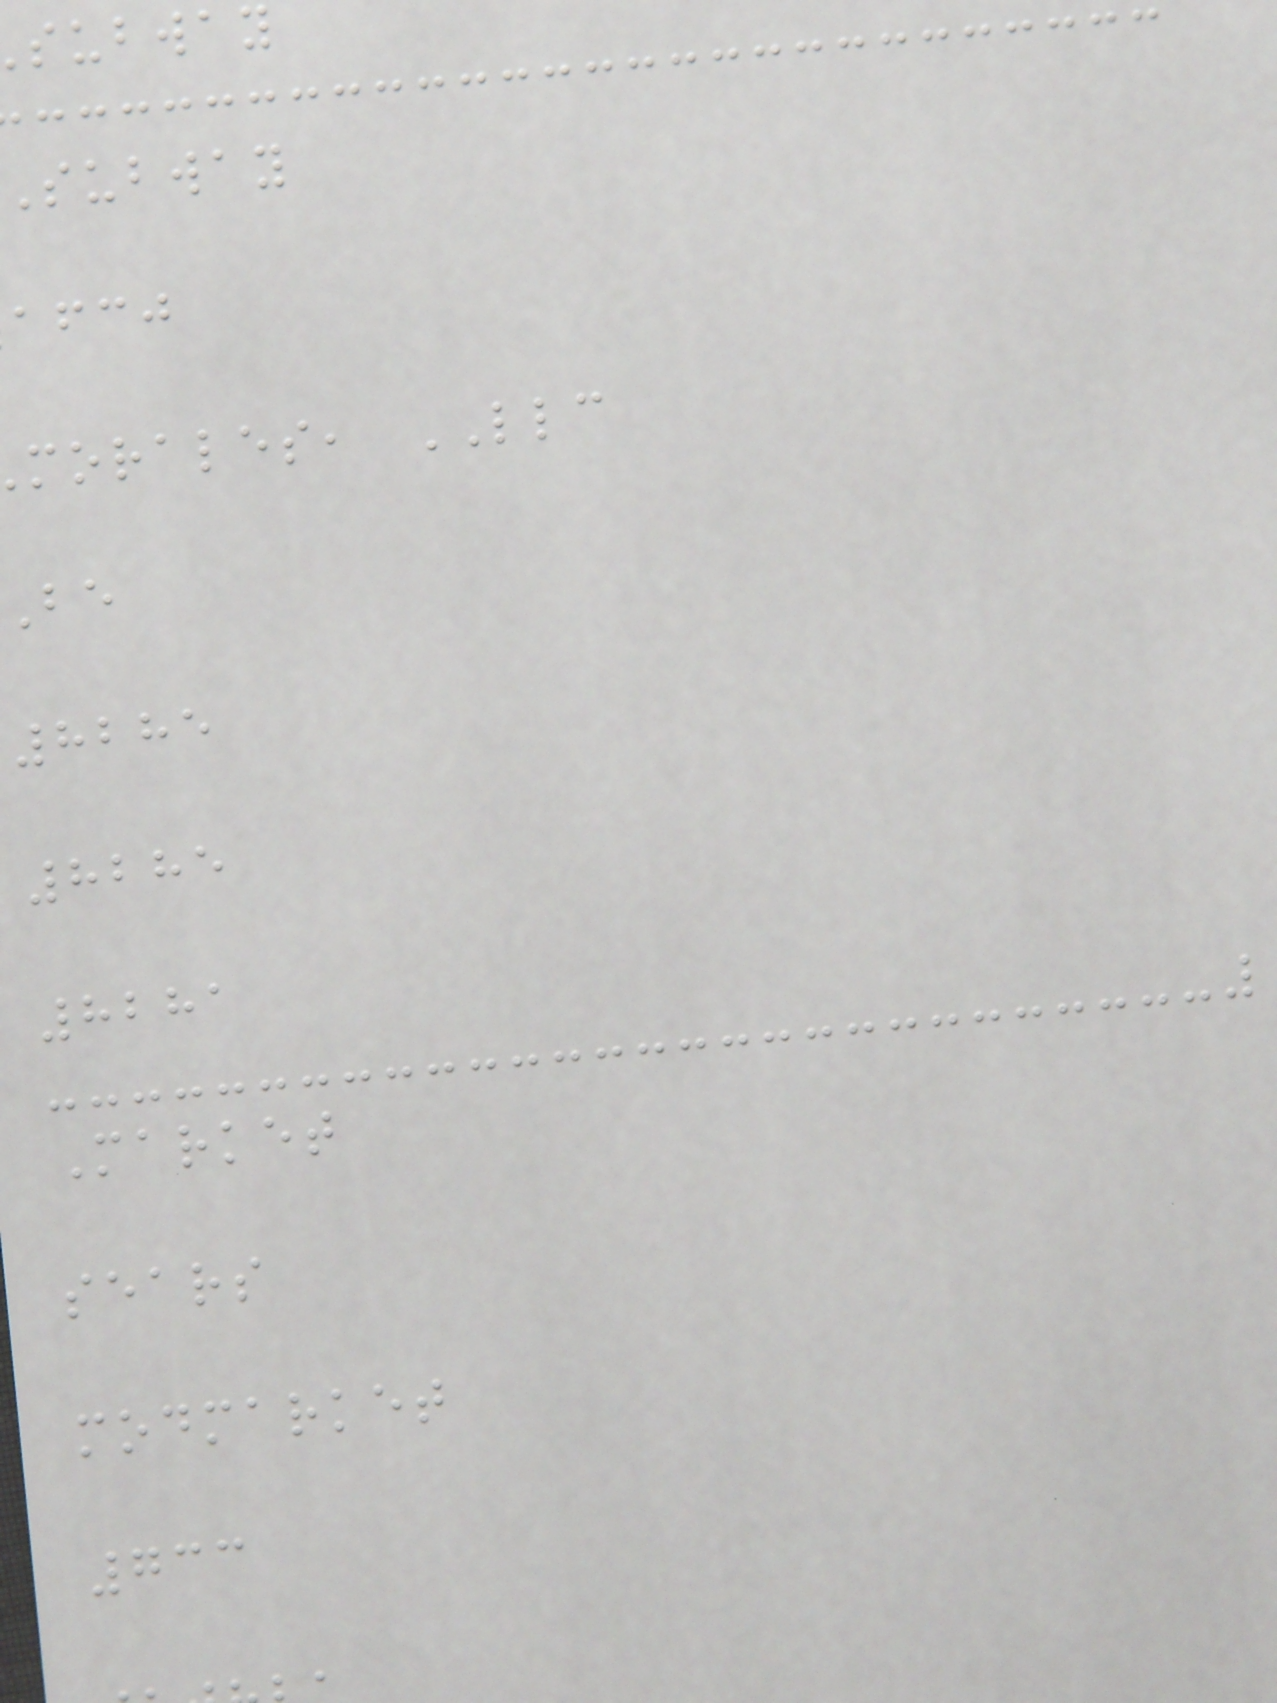subway
subway
afcj
morales, LLC
8285
8285
8281
Market
sears
modmarket
733
